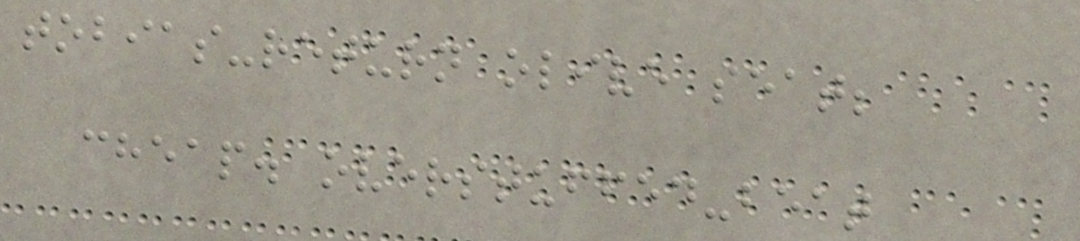tobias-return olive seat;
cheap. overstuffed-beat
